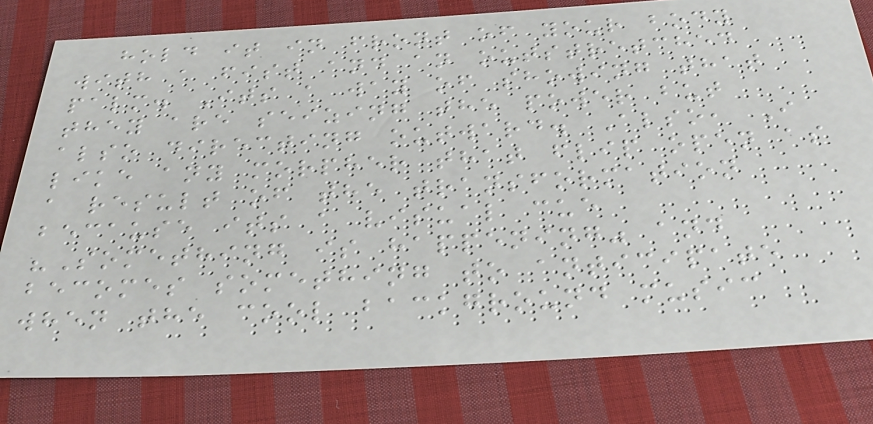hold it in front of your body
with a fist and an outstretched
palm. Its a way of showing that
they are seizing the power but
also directing outward. Also, I
like any morpher that flip open as
a result of the transformation
because its a visual cue
"Something is happening" and
becomes something to anticipate
when the cool background music
